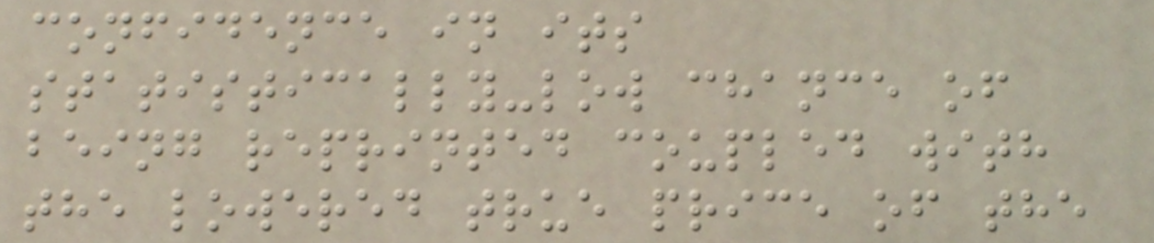confidence in its
statistically-low chance of
being reprinted coupled with
the lowered true price of the
